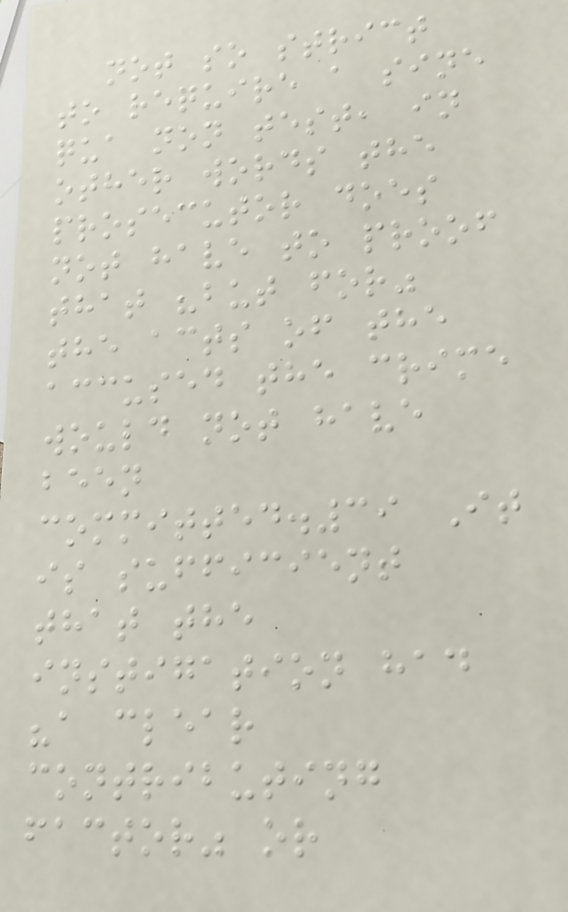not so strict
to require a sine
qua non test, in
other words the
prosecutor does
not have to proof
that "but for"
the acts of the
accused the crime
would not have
been
committed.39 It
is sufficient
that the
instigation had
"a clear
contributing
factor" or
